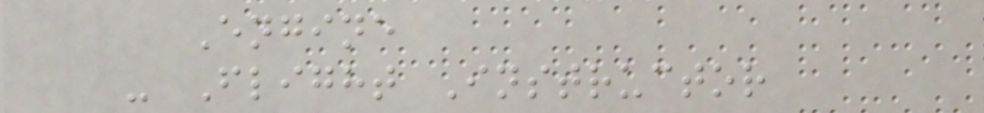Engine
- Flight Instructor
